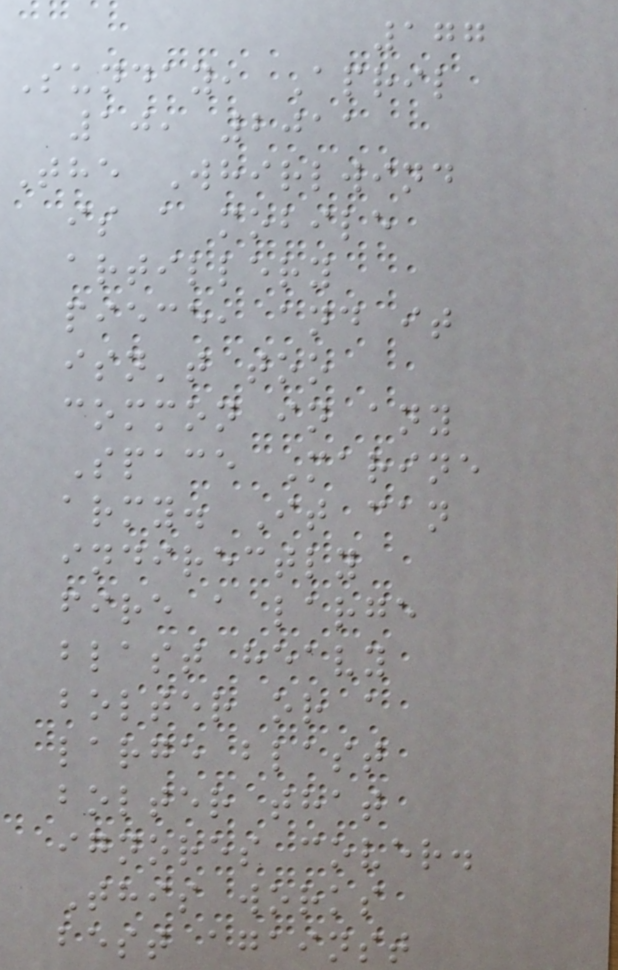177
Sunday, April
10, 2011
The Whirlwind
is a mobile
artillery
piece, and it
isn't too
common in any
Space Marine
army. It can
indirectly
fire a large
blast heavy
bolter or a
large blast
bolter that
ignores cover.
This works
best against
